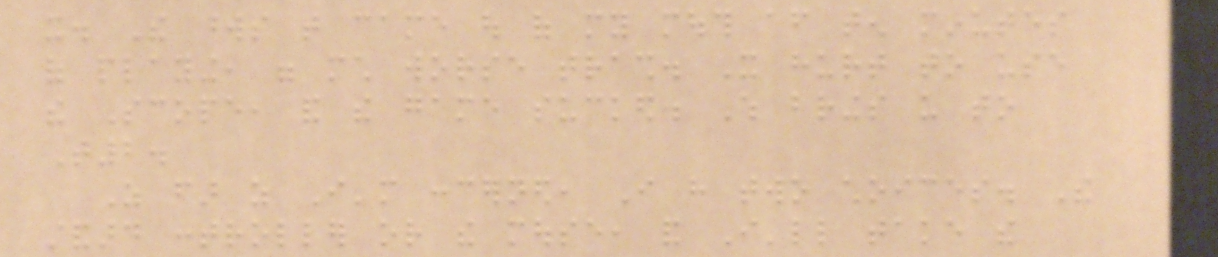it. The words that came out of my mouth after ten minutes
of playing, were much worse trash. It hurt to use
the Scope, and the game sucked. Which brings us to
T2.
As far as I'm concerned, I have two choices. The
standard controller or the mouse, and I'll take the
